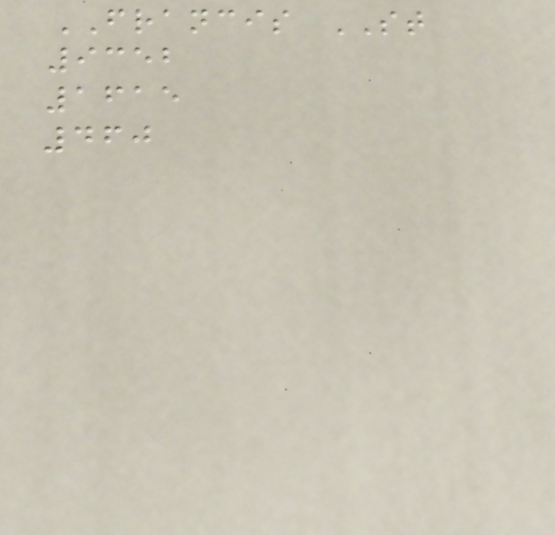FRANCIS ST
9352
1615
460
